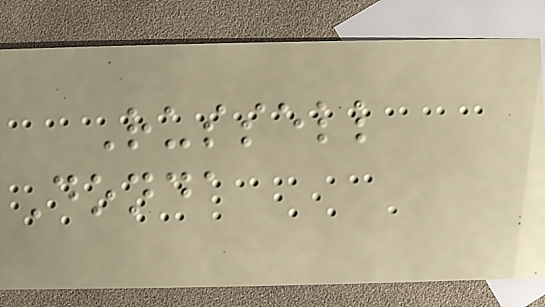Russell
Donda
